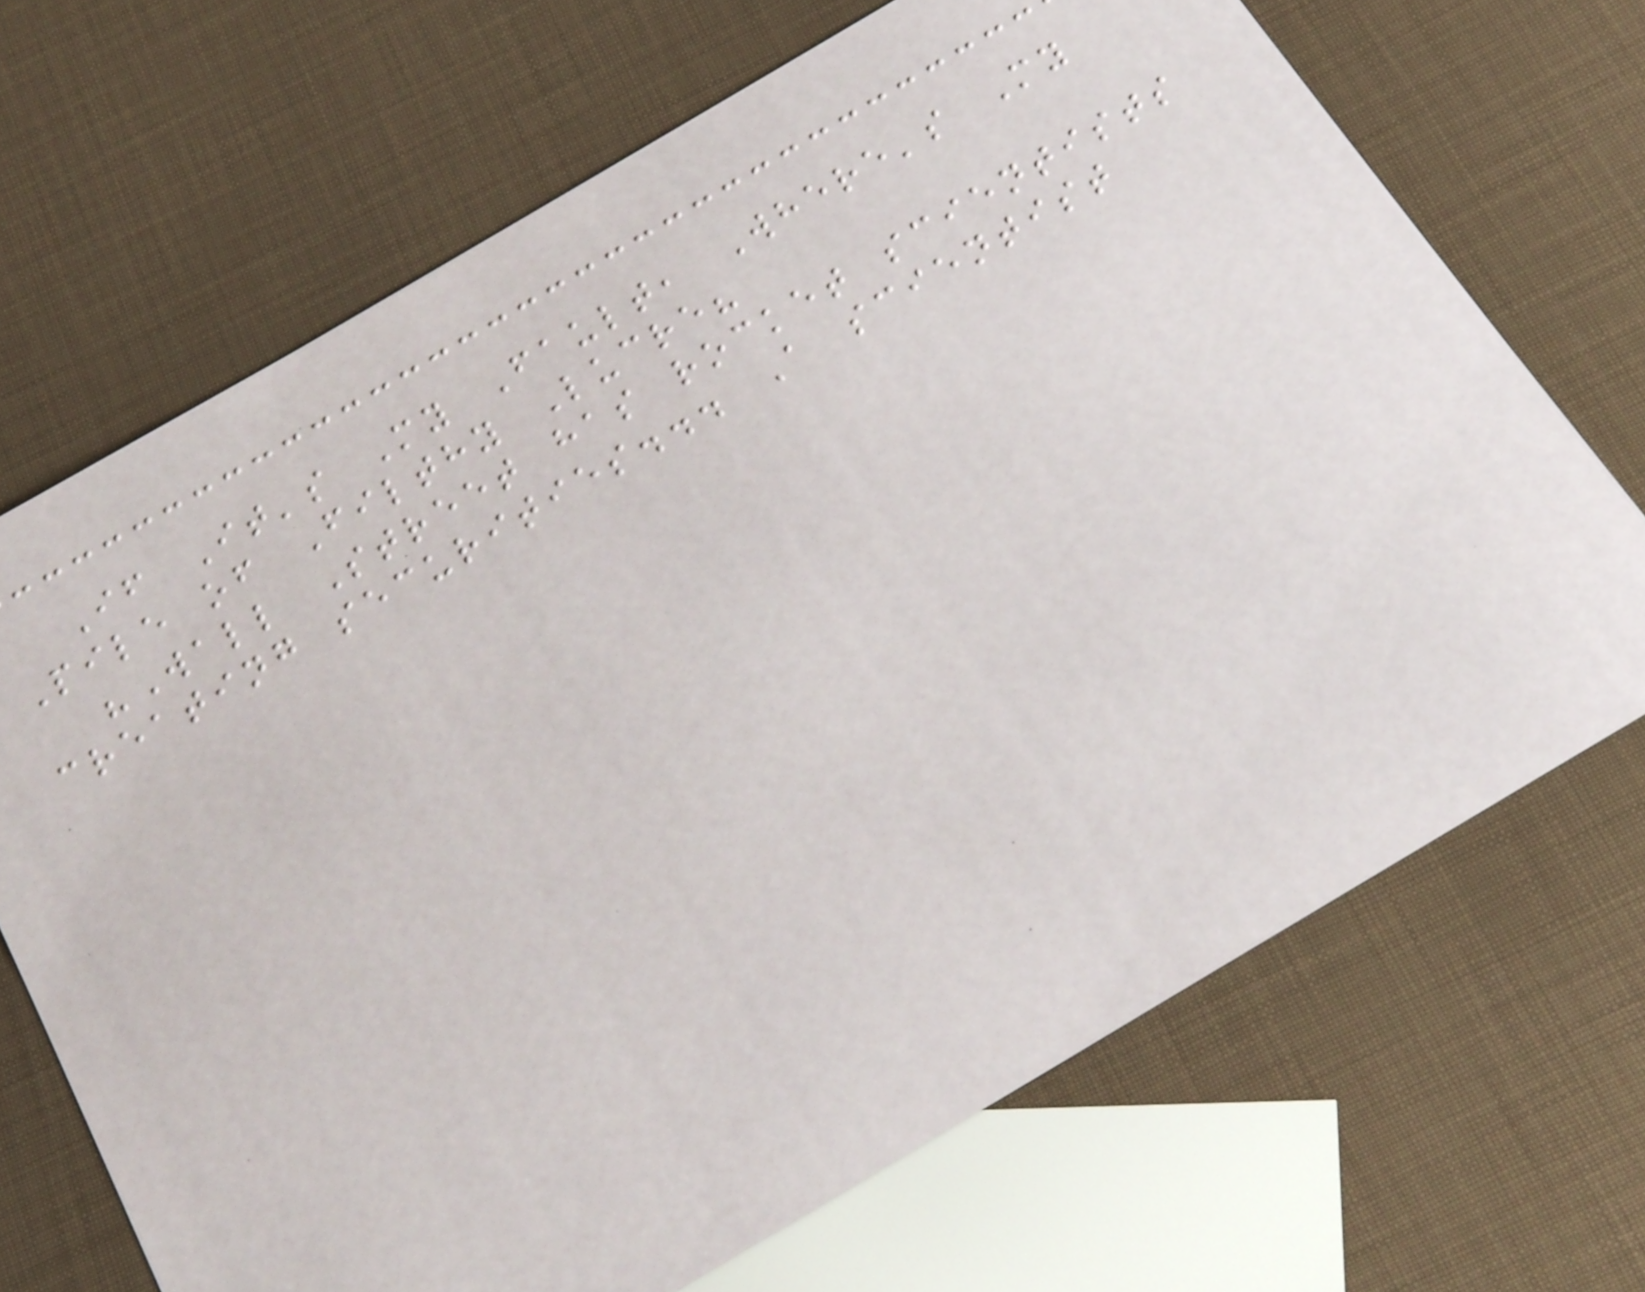If It's My Fault, Where's My
Pile of Filthy Lucre?
"Wall Street has rocket scientists
creating securities... A scientist
